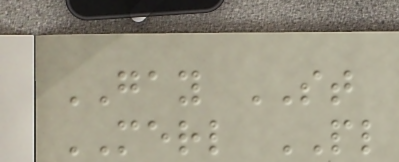GAY ST
MERL PL
